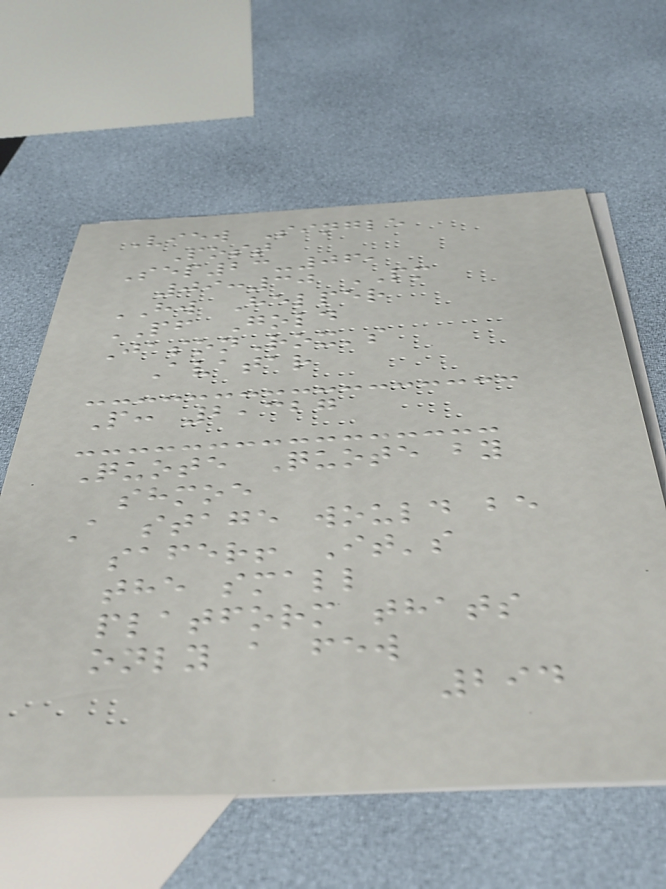View Single
Post
Sep23-06,
09:30 PM
HW Helper
PF Gold
JasonRox's
Avatar
P: 2,327
Quote Quote by
shmoe
A stage would be
safer! It's
the small
platform thats
only a few
294
